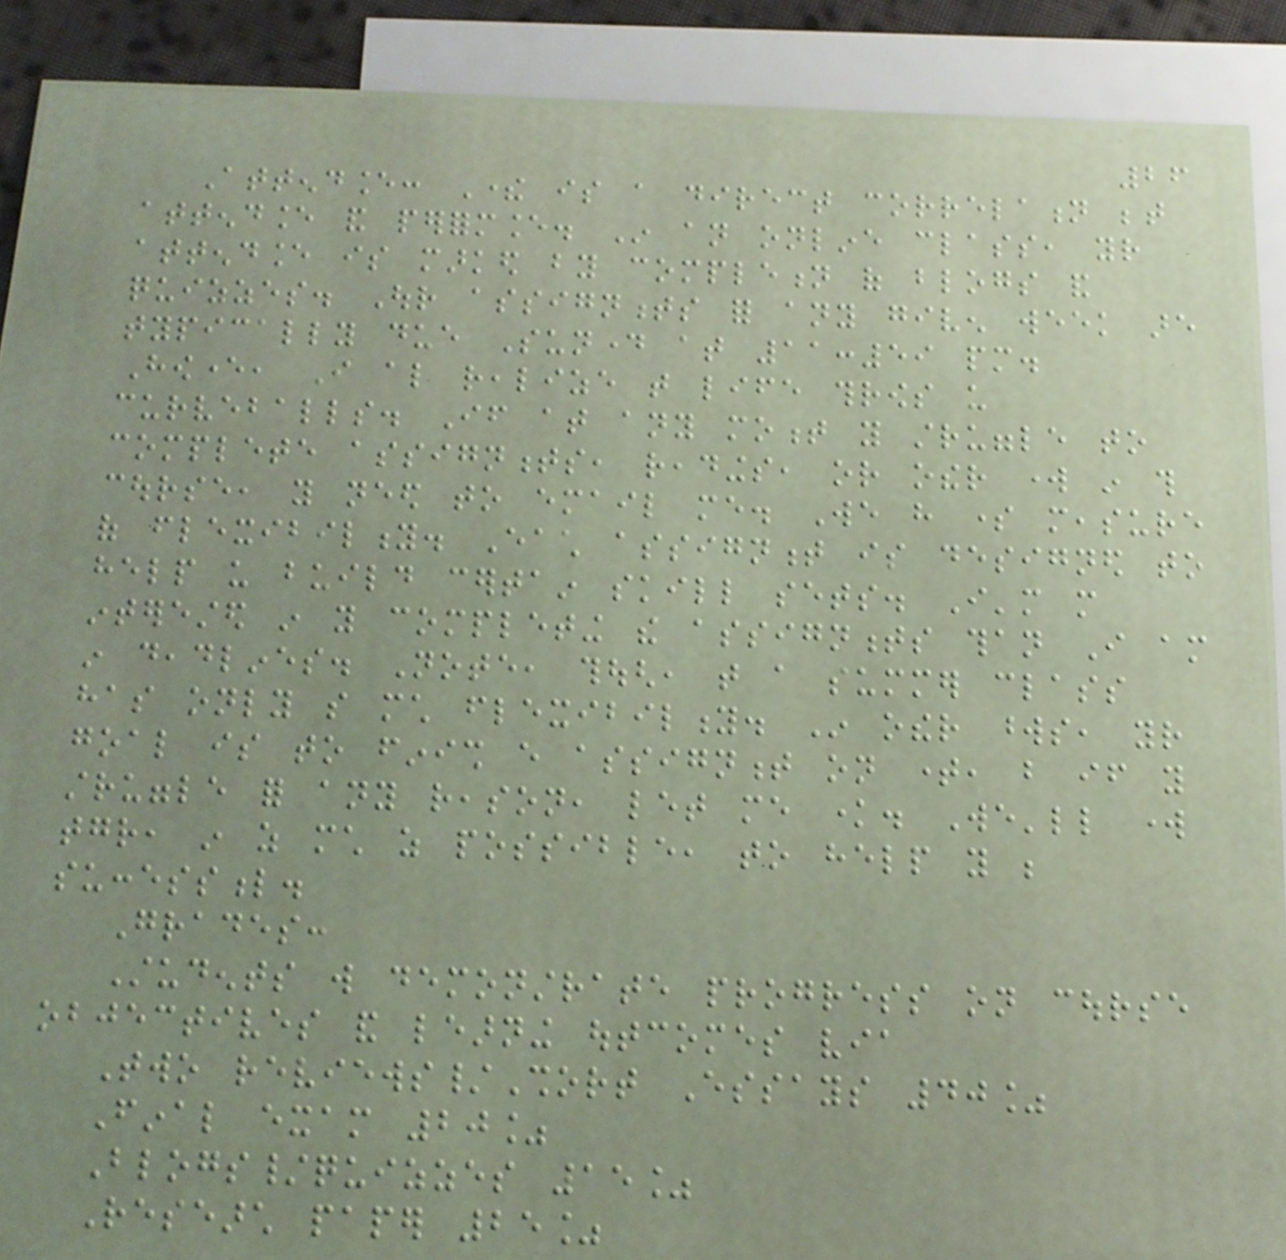26
Attendance: There is a direct correlation between
attendance and performance. In an online class, your
attendance is marked by completion of blogs and
quizzes. Our assignments for any given week are
typically due Sunday at 11:59 pm.
However, I also realize that life throws us
curveballs. If at any moment you struggle to
complete assignments, readings, or other work in this
course, you need to email me. We have some measure
of flexibility. Each assignment is designed to
help us build certain skill sets. I'm more
interested in you completing the assignments than I am
in deadlines. Note, though, that a summer class
has only so much flexibility. In other words, your
goal is to finish every assignment on time, but if you
struggle for any reason, let me know. We'll work
together, in as much as possible, to help you be
successful.
Grades:
Students will demonstrate progress on course
objectives and learning outcomes via
Two reviews/Short Essays 40%
Final exam 20%
Blogs/quizzes 15%
Research paper 25%
